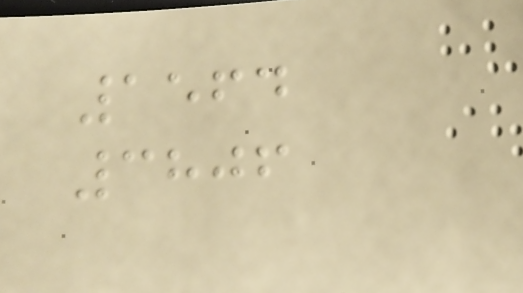1564
3806
